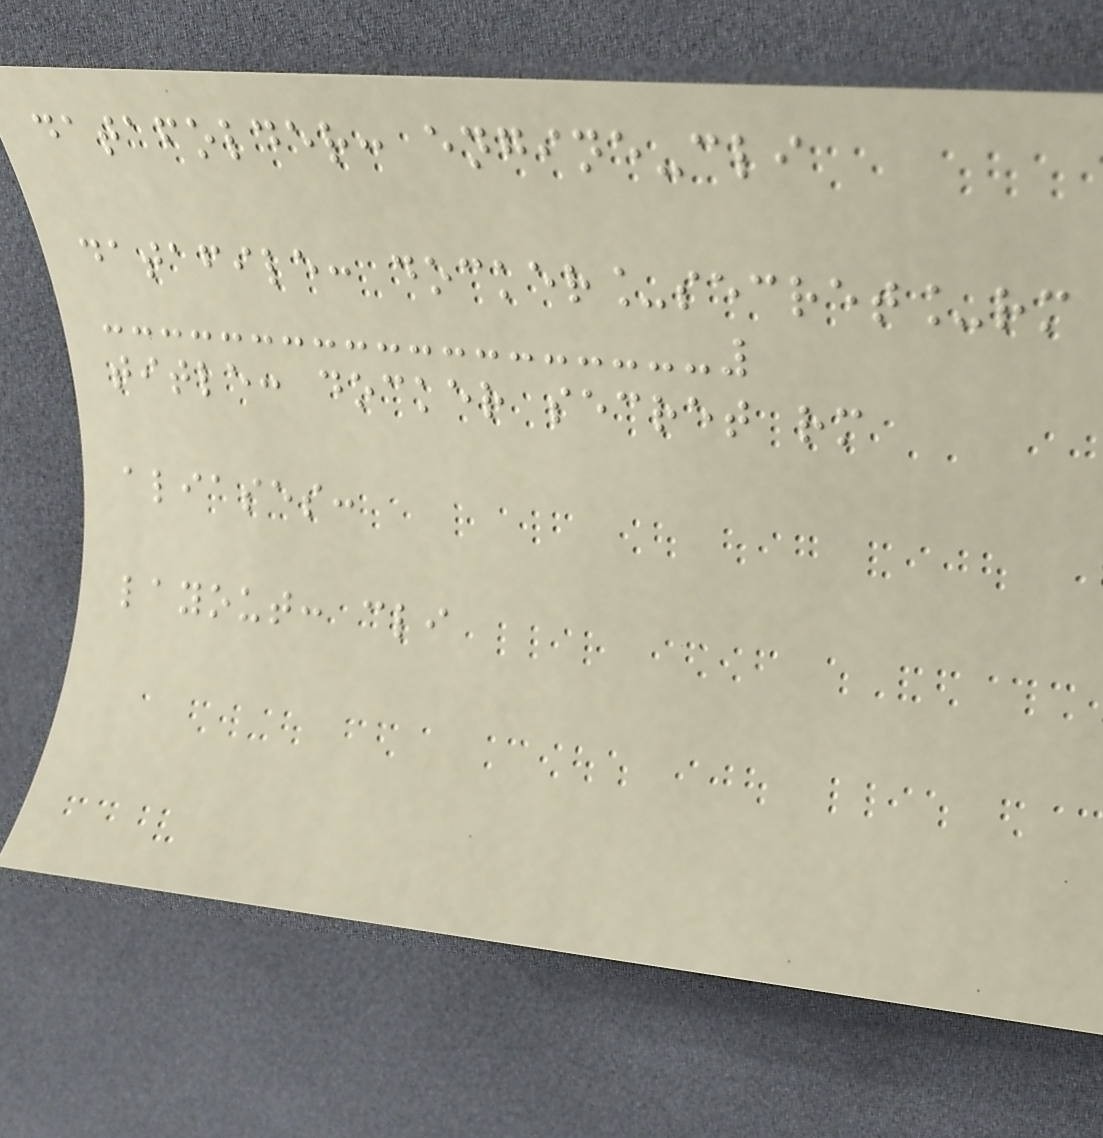datafolder: engine-cli
datafile: docker_secret_rm
title: docker secret rm
aliases:
layout: cli
